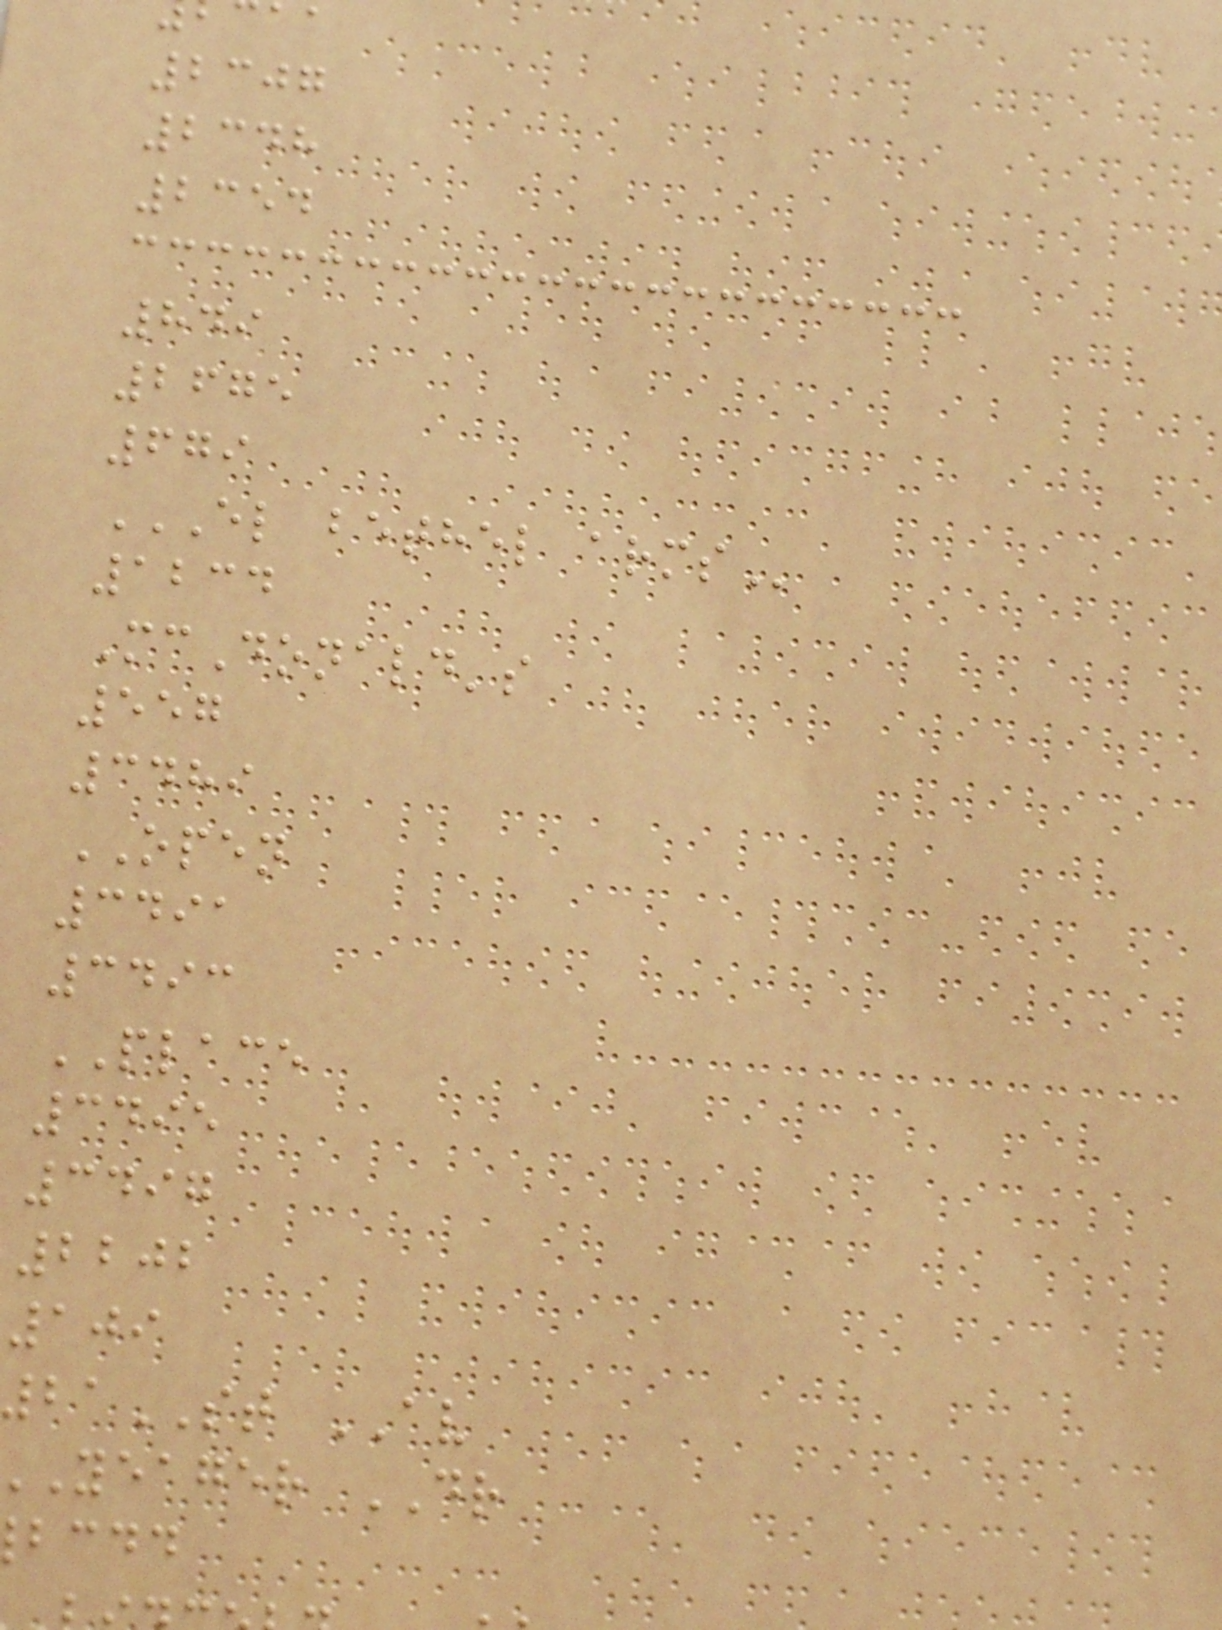2307
2348
2354
849
2675
679
EL BETHEL ARMS
1234
McDonald's
557
3489
OPEN
3491
3493
PLACE
3495
3497
2202
109
21ST AV
yeager DR
bcdd
